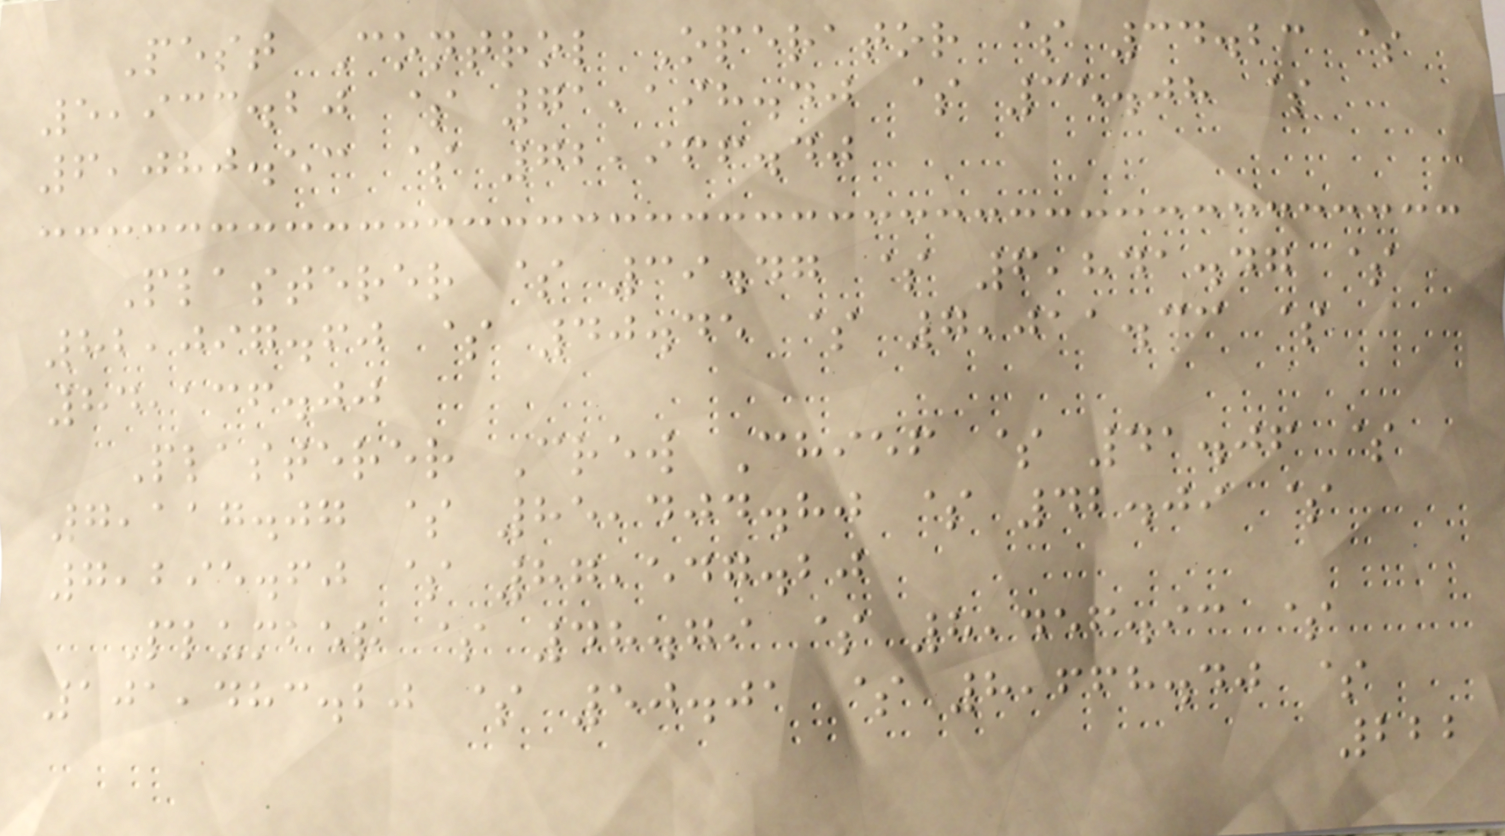Pest Control Operator $ 34.23 $
5,933.20 $ 71,198.40 $ 35.08 $
6,080.53 $ 72,966.40
Plasterer $ 39.47 $ 6,841.47 $
82,097.60 $ 40.45 $ 7,011.33 $
84,136.00
Plasterer Crew Chief $ 41.06 $
7,117.07 $ 85,404.80 $ 42.09 $
7,295.60 $ 87,547.20
Plumber $ 48.79 $ 8,456.93 $
101,483.20 $ 50.01 $ 8,668.40 $
222
